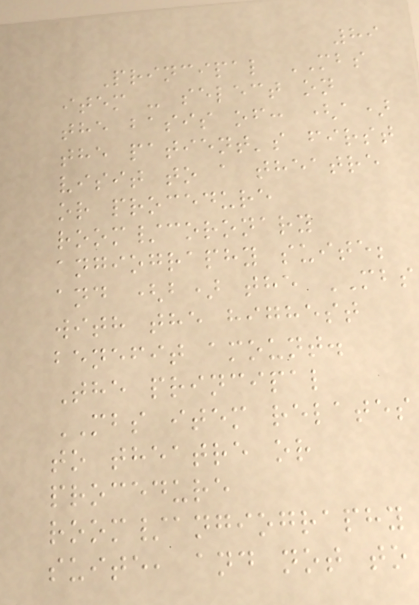89
Principal MBS
item - select on
the basis of: (a)
the patient's first
visit to a theatre
or procedure
room/coronary
angiography suite;
and (b) the MBS
with the highest
benefit amount.
The principal
MBS item relates
to theatre or
procedure
room/angiography
suite, and not to
